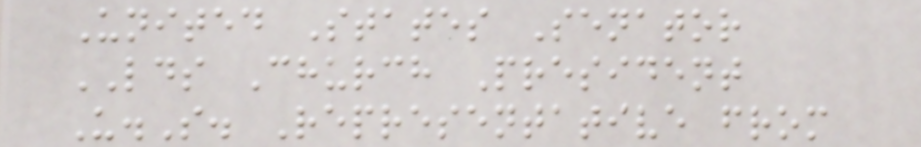United States Senator
LDS Church President
U.S. Representative from
